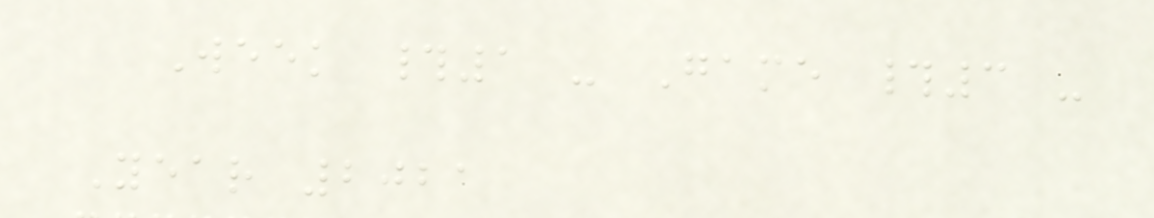Week #1 - Game #3 -
Year 2021
